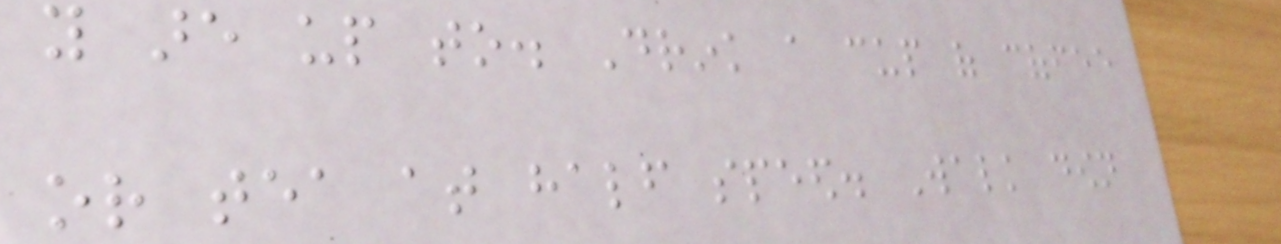you are up to. Drink a cup of coffee
or tea at half speed. Walk down
